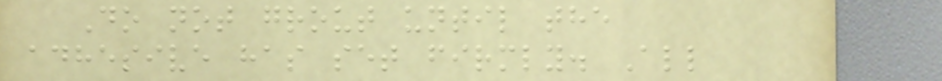Do not grout until the
adhesive has set firmly. All
